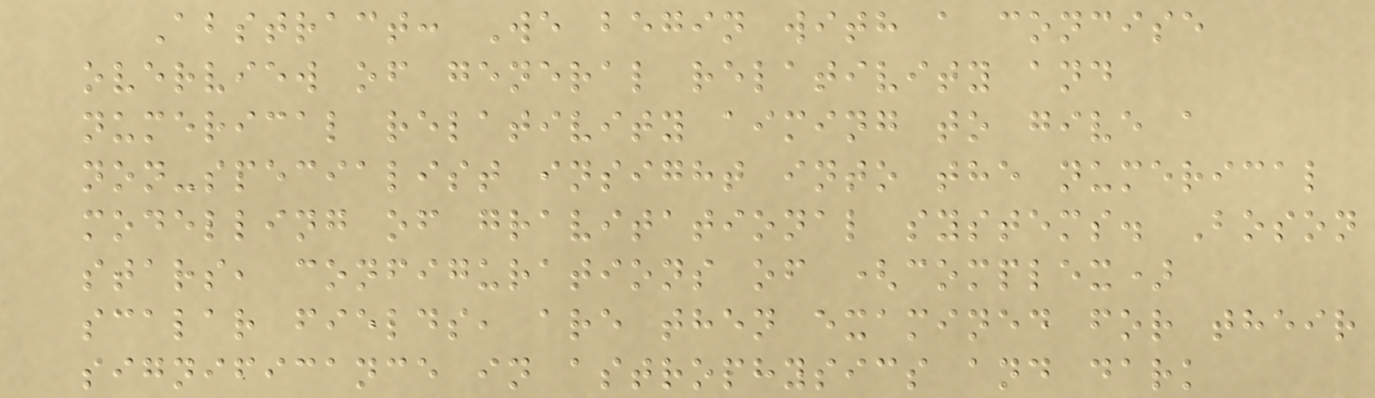Abstract: We begin with a concise
overview of general relativity and
numerical relativity aiming to give a
non-specialist insight into the numerical
modelling of gravitational systems. Boson
stars, configurations of (complex)
scalar fields, are then examined for their
significance in astrophysics and dark
